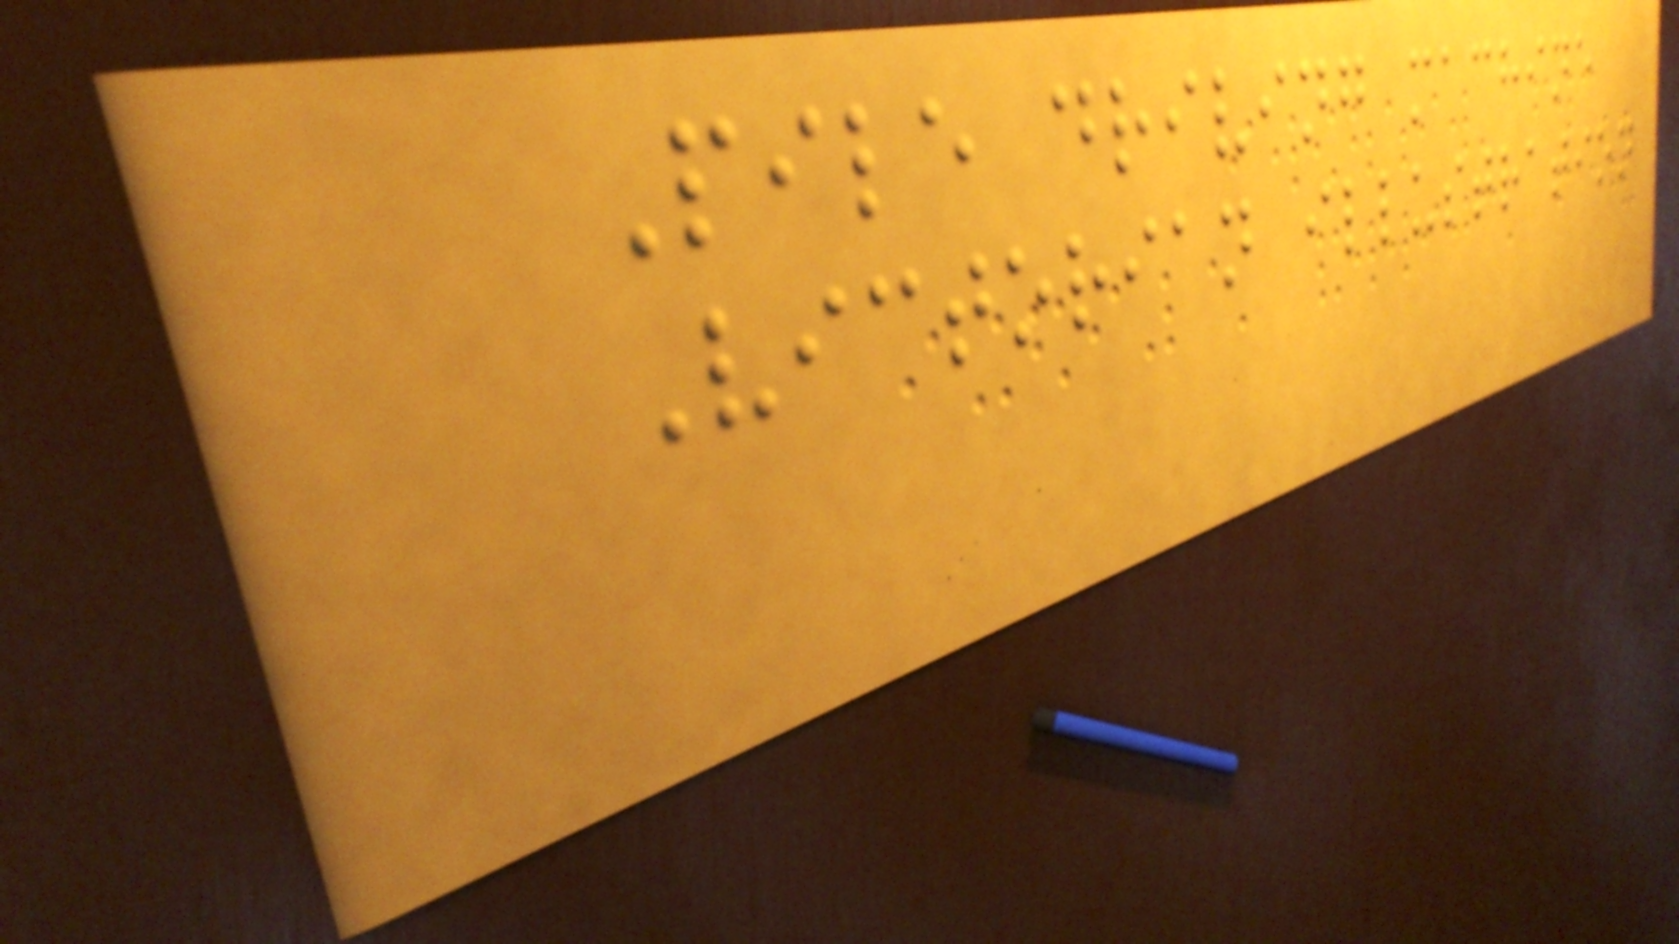Pile driving machine
Victorian illustration
